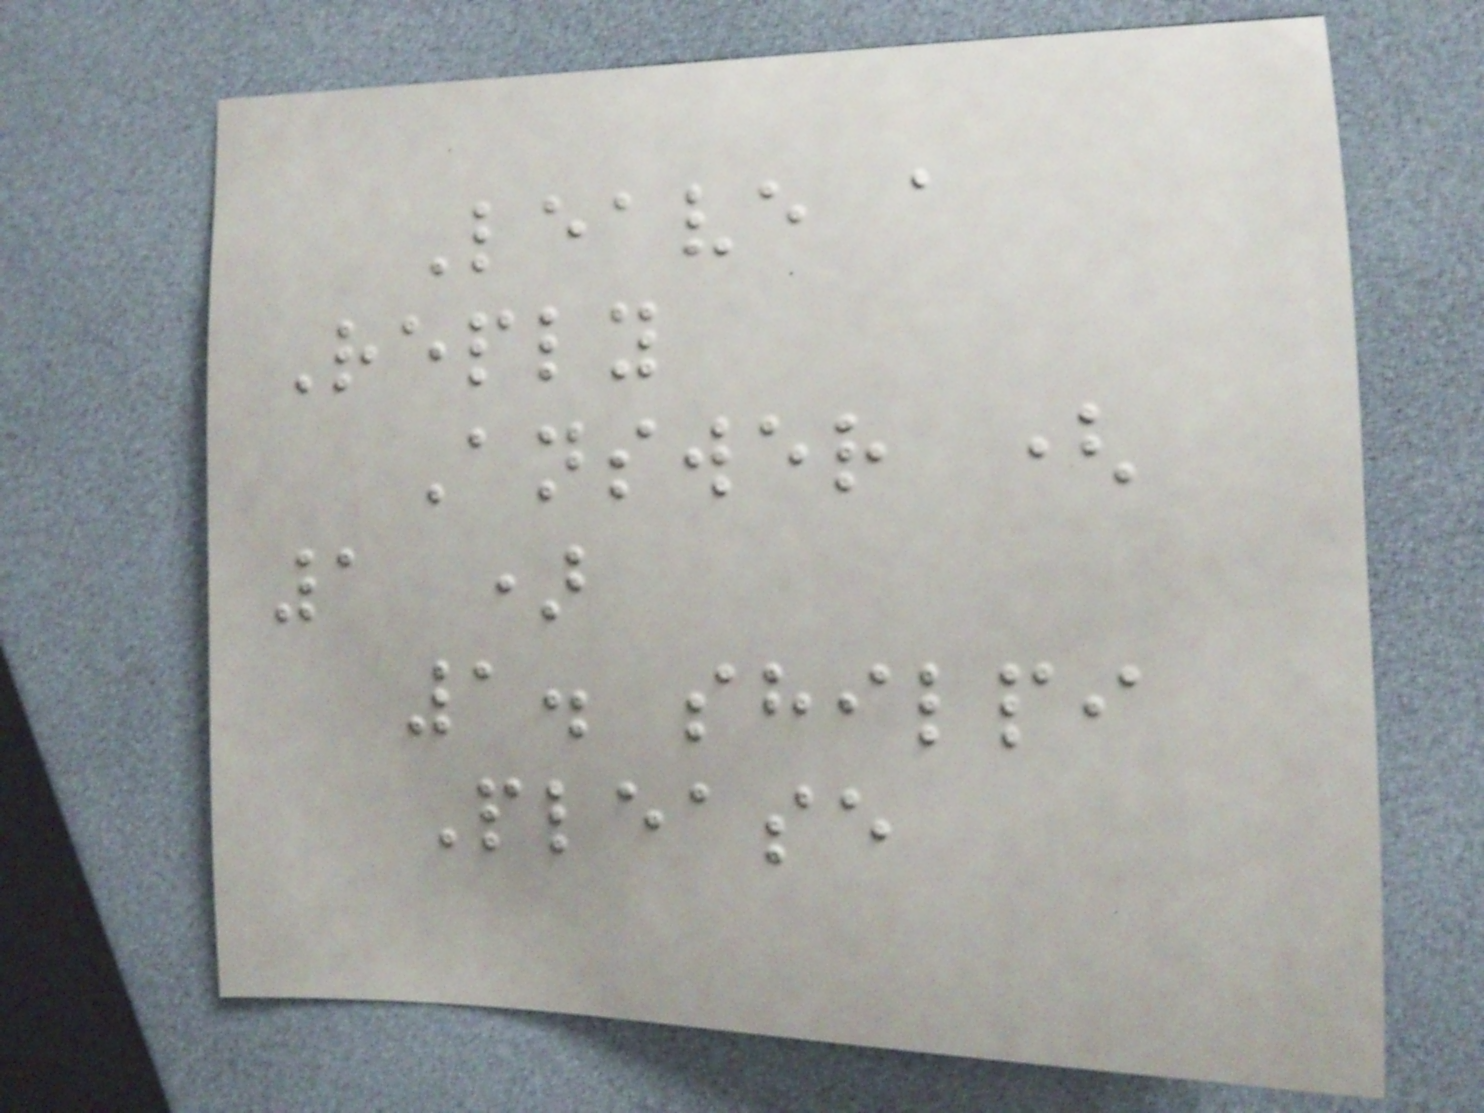Leave a
Reply
Answer (
1 )
1. shilpi
Please
